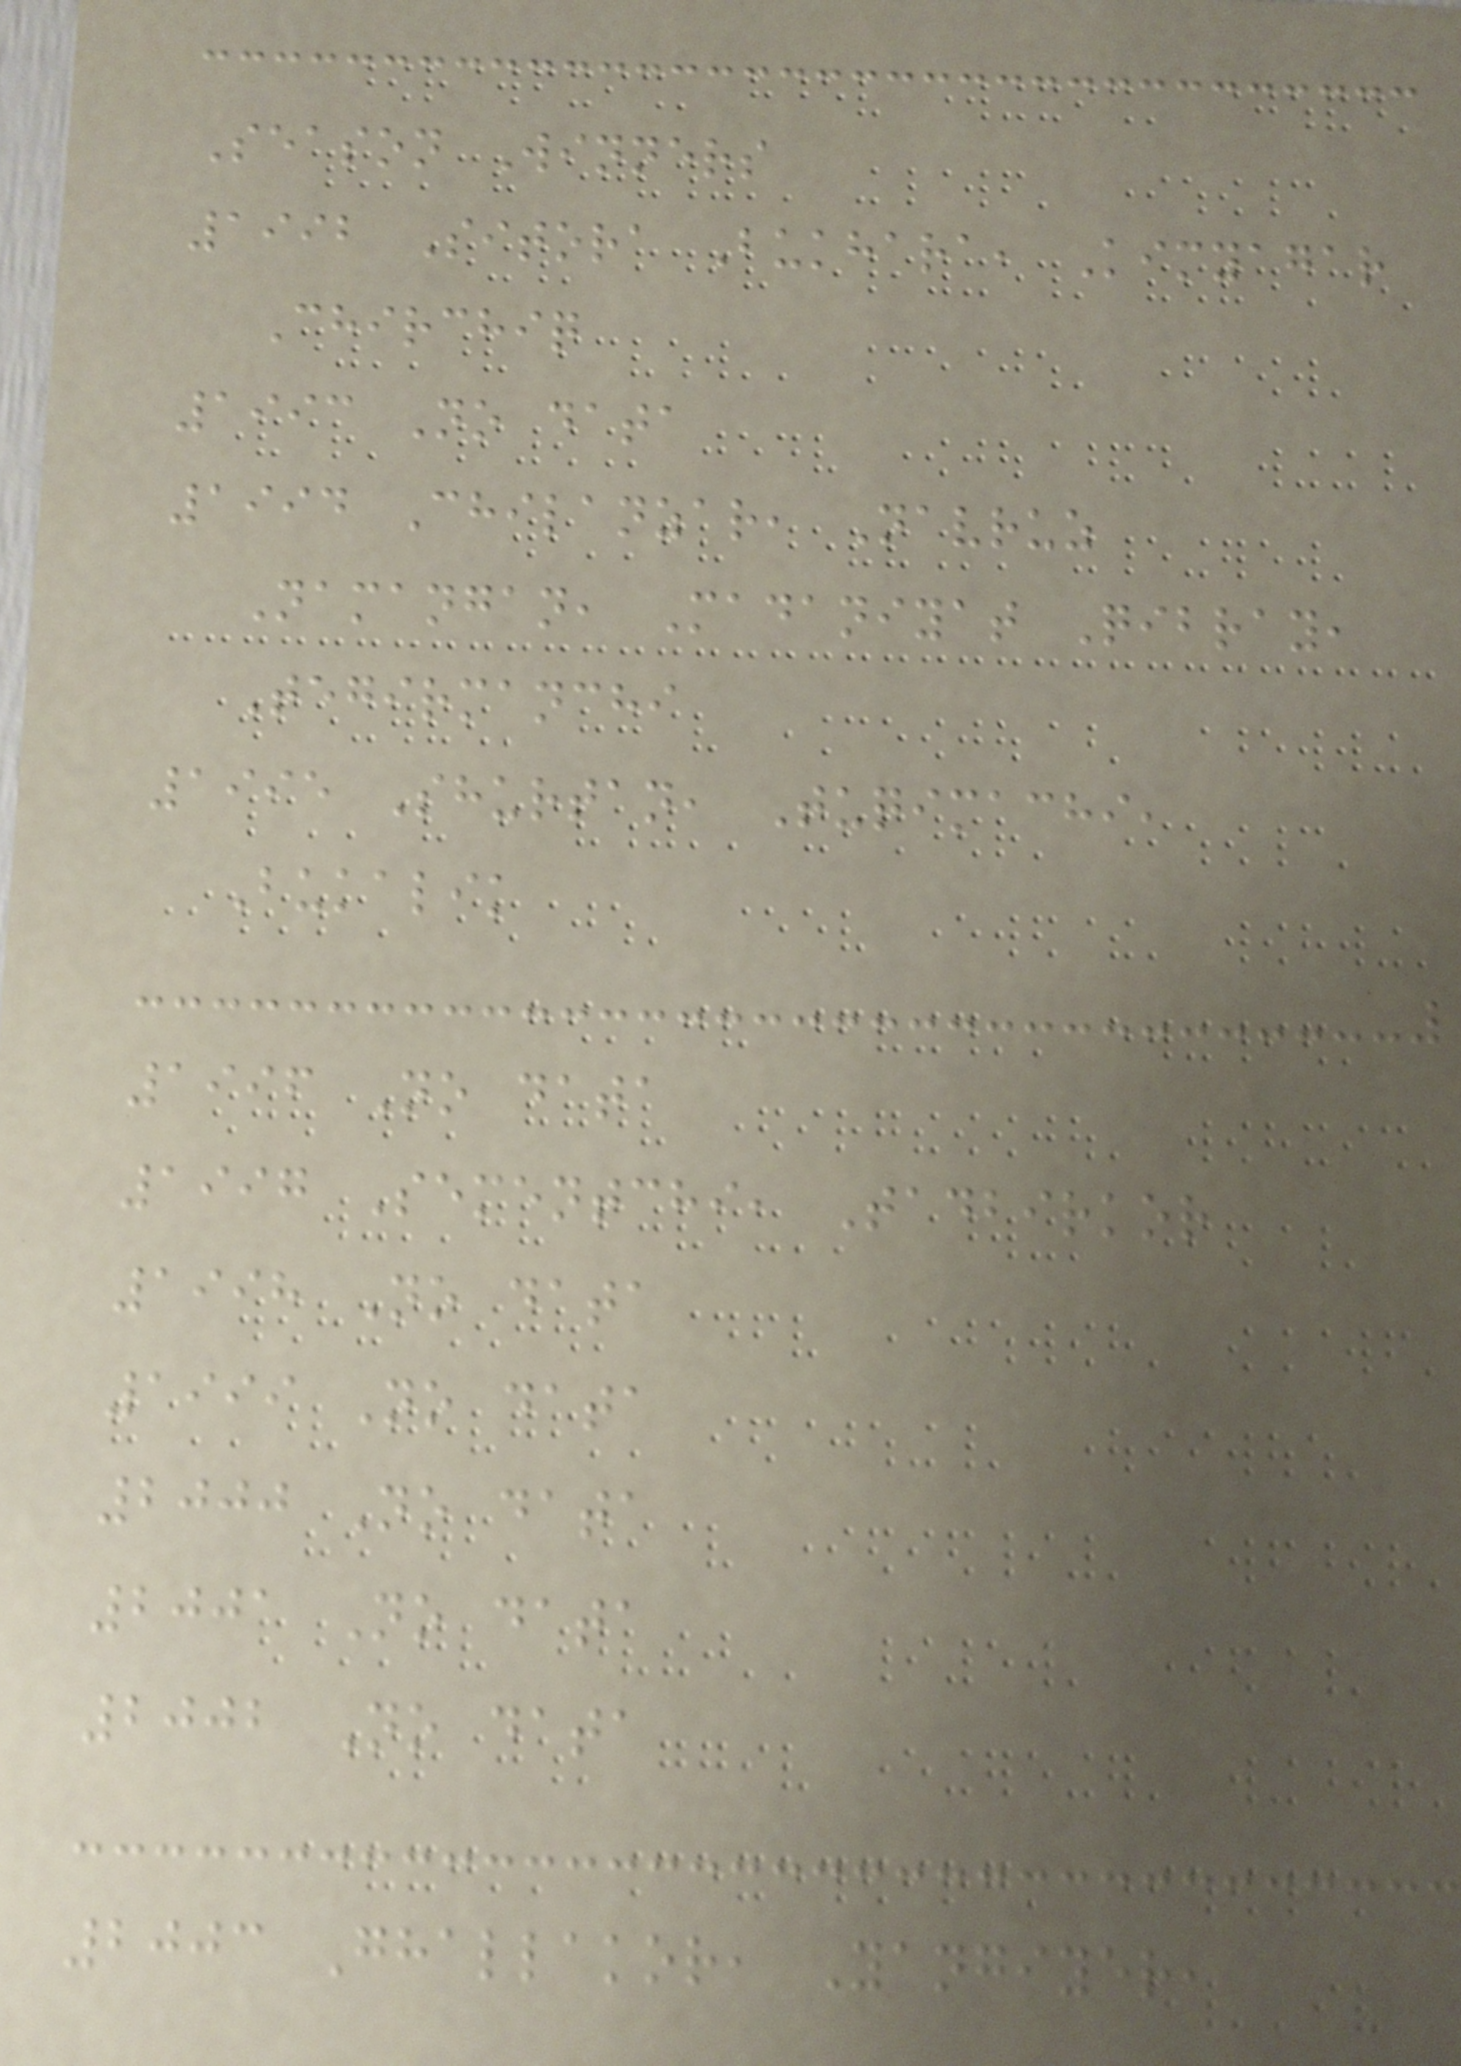Season Winners
1992 Sitora Bukhara, Kimyagar
Chirchiq
1993 No data
1994 Chilanzar, Navruz
Namangan, Madaniyat Qibray,
Tegirmanchi
1995 Shurtan, Tuqimachi,
Bukalik
1996 No data
1997 Sementchi, Tadbirkor
1998 No data
1999 No data
2000 No data
2001 No data
2002 No data
2003 Ghallakor, Yangiyer,
